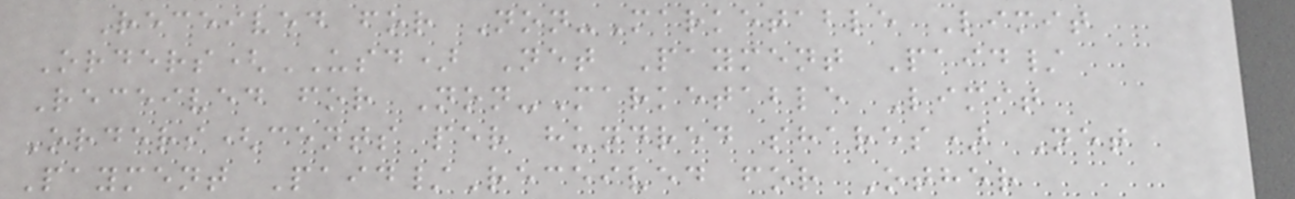Received for Non-Marketable Limit
Orders(USD) Net Payment Paid/
Received for Non-Marketable Limit
Orders(cents per hundred shares) Net
Payment Paid/Received for Other
